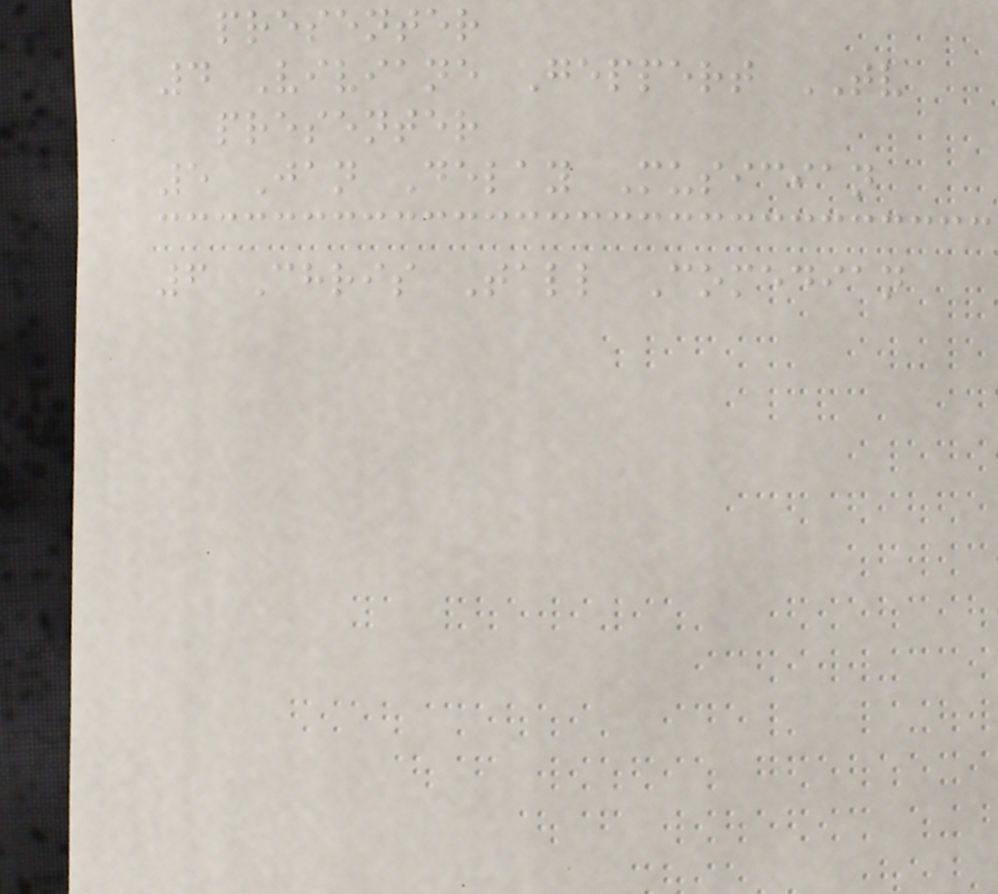presenter
4 Viviane Geppert TV
presenter
5 Jan Delay Musician
6 Chris Tall Comedian
